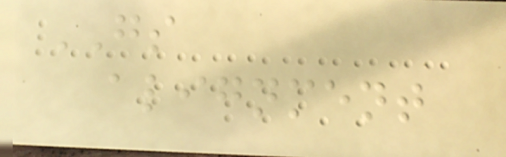GS
alignment
